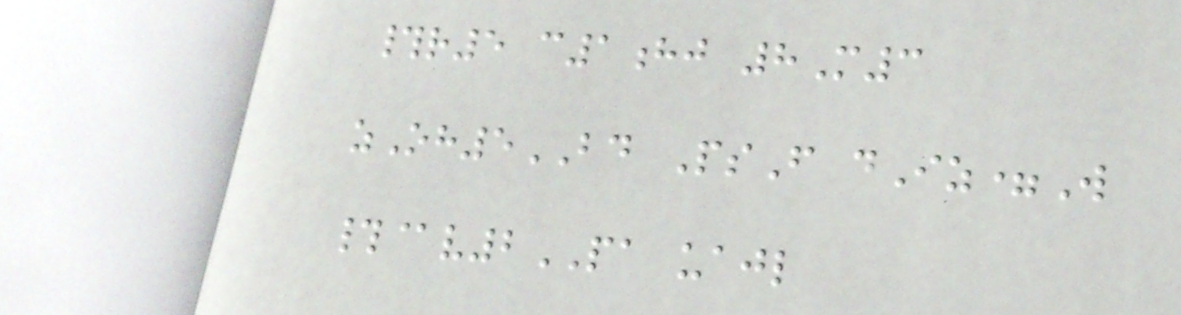#r5 c1hj 8M3
zOh5BD PsF dIz=W
#@v2PA uajl
